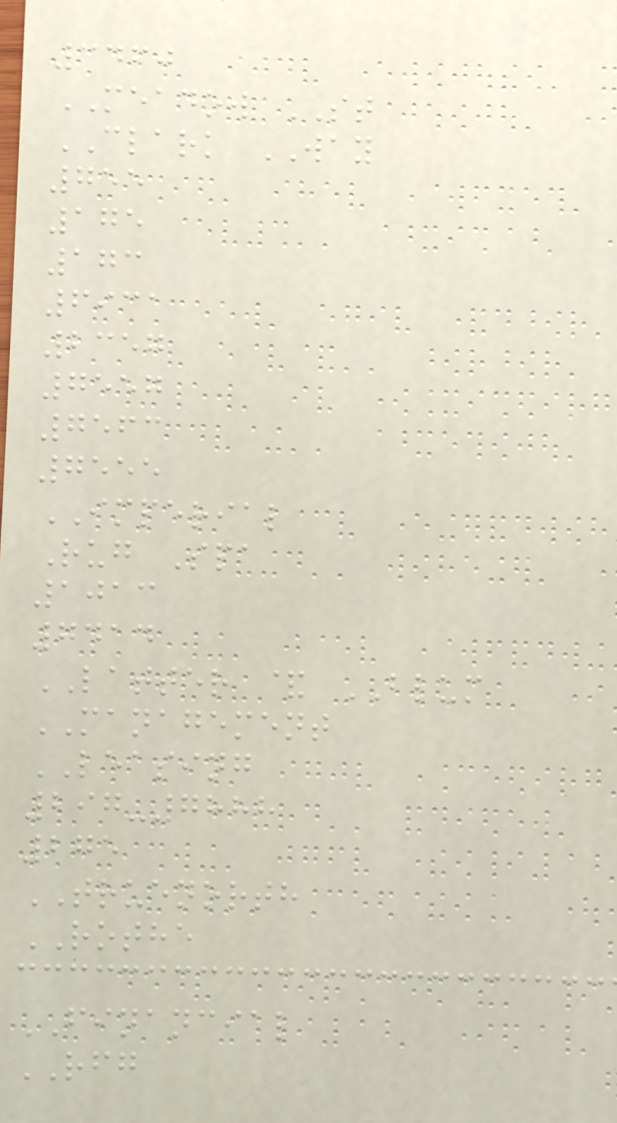3460
MEADOW ST
CLARK WAY
755
175
173
6931
2357
7557
7563
7555
IMPERIAL
Rug Spa
1013
7414
LATTER & BLUM
MANAGEMENT
LEASING
297-7888
275
TRUENORTH
ROTHE
FINANCIAL
RFG
